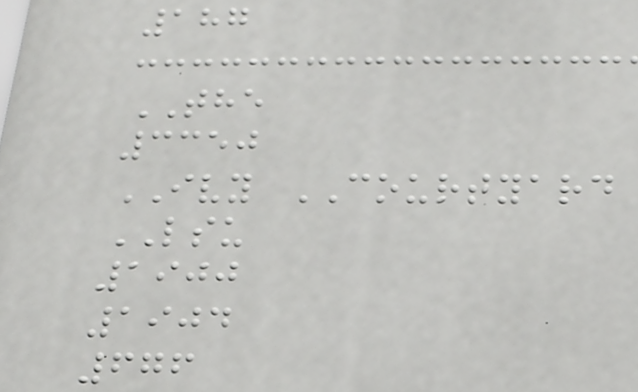187
THE
3350
IVY COURTYARD
LSU
1900
1904
676
